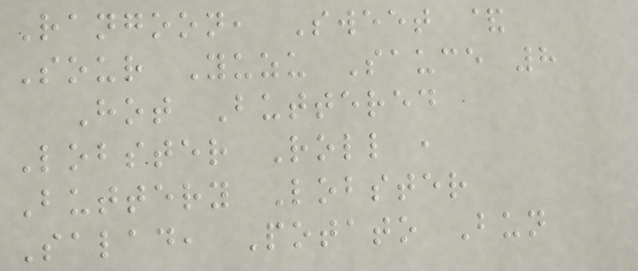Rangoon, Sweet &
Sour Yuzu Sauce 8
Hot Buttered
Lobster Roll ,
Buttery Lobster
Salad, Potato Bun
